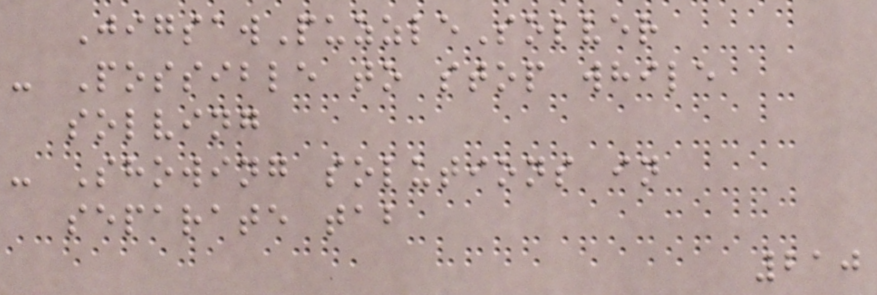JigsawPuzzleSolver
- Possible to stop while
solving
- Showing solutions in
separate tab
210
